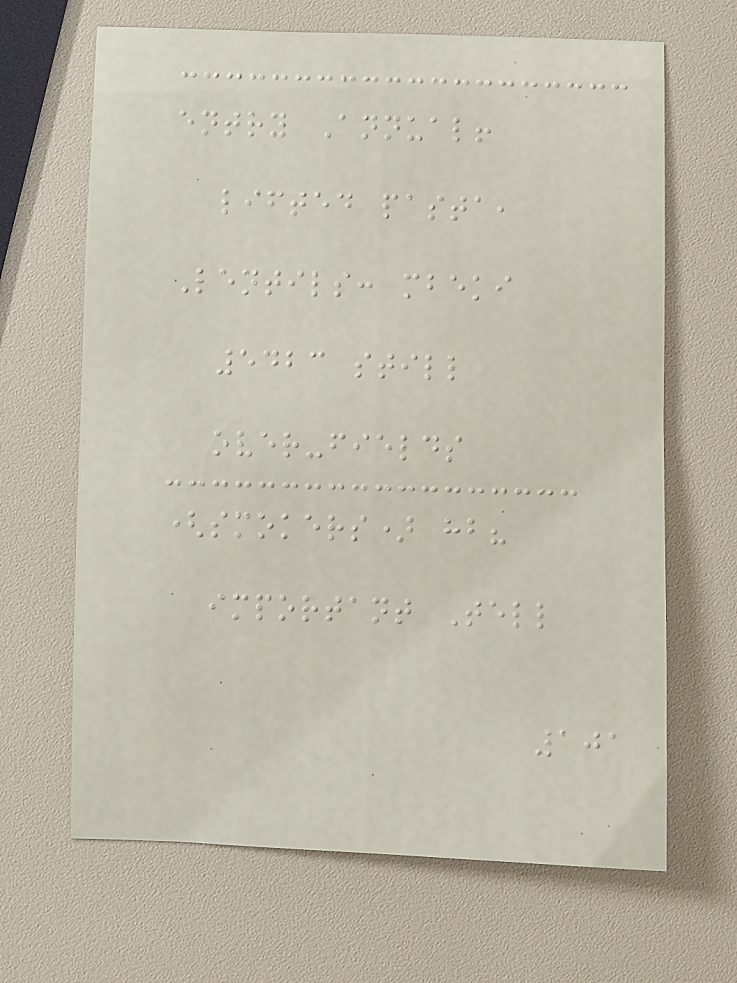entry Annual!
lifted pasta,
Lentils: mbeki
5423 still
over-fields
(smokers) hb?
important Tell
101
